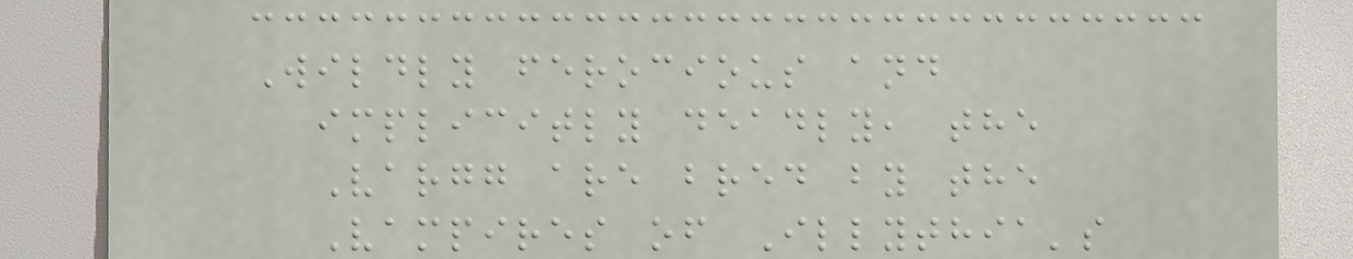Wildly ferocious and
implicitly deadly, the
Vargg are bred by the
Vampires of Illythia's
